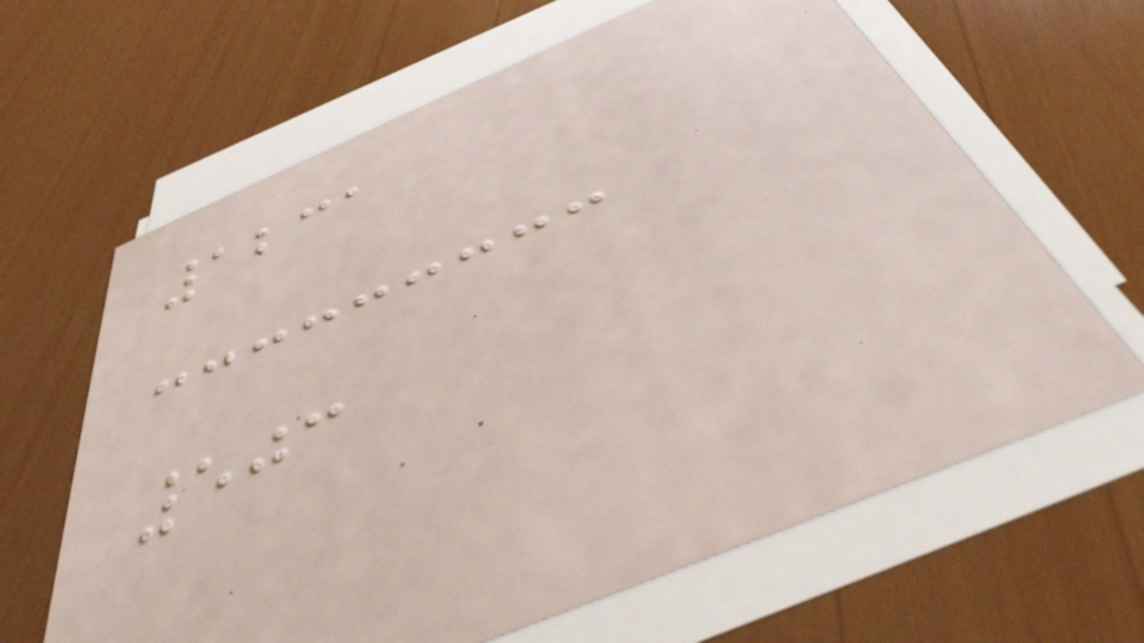1231
503
